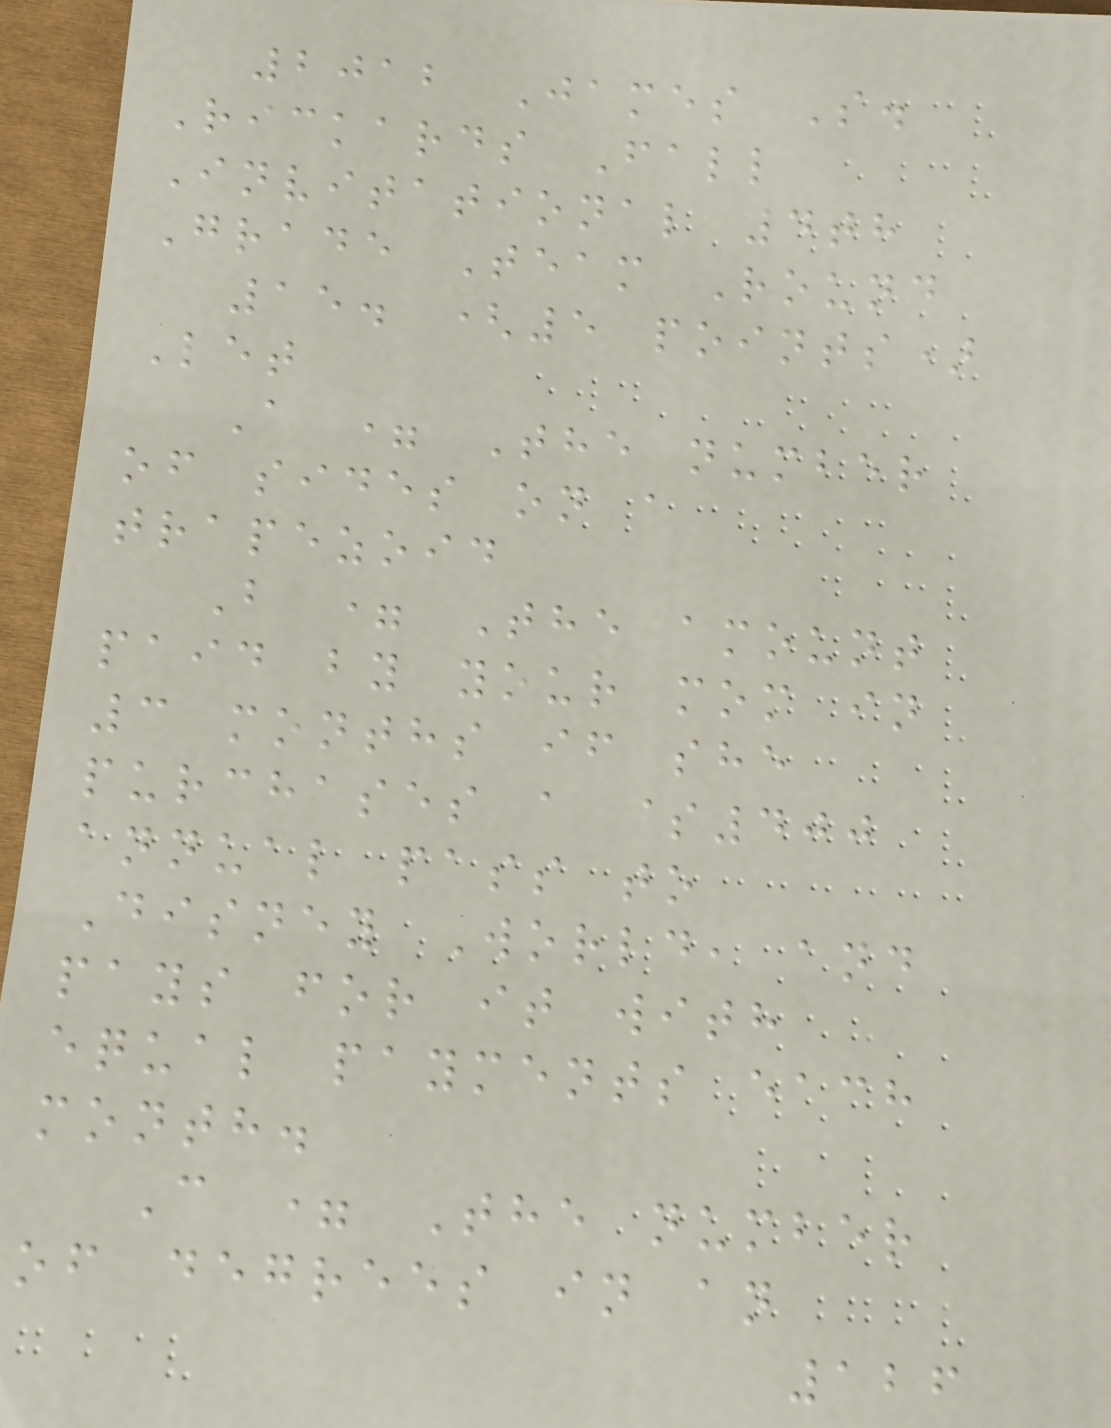2012 James S.
Rickards Fall
Invitational 4th
Grade Team Round
15. (5 points)
Let
A = The number
of sides on a
trapezoid
B = The amount
paid by your mom in
3 months if she
purchases a $400
annual pass to
Disney World, and
pays for it with
equal payments each
month.
C = The number
of degrees in an
126
